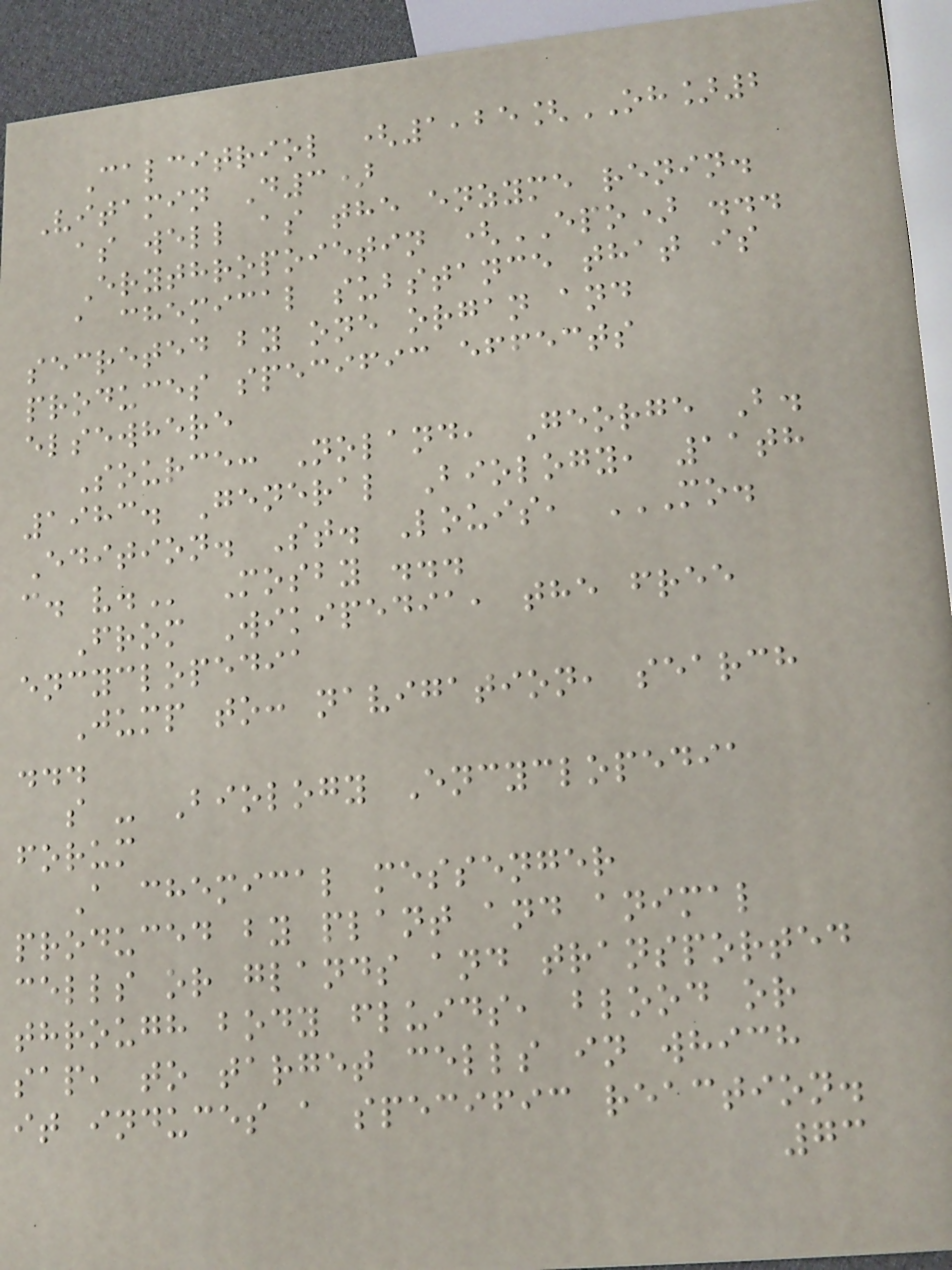Calcitriol (1,25[OH]2
Vitamin D3)
as well as the enzyme renin.
Erythropoietin (EPO) ...
a chemical substance that is
secreted by one organ and
produces specific effects
elsewhere
Source: Noland, George B.
1983. General Biology, 11th
Edition. St. Louis, MO.
C. V. Mosby ...
From Wikipedia, the free
encyclopedia
Jump to: navigation, search
...
s - Biology Encyclopedia
forum
A chemical messenger
produced by plant and animal
cells or glands and transported
through body fluids, blood or
sap, to target cells in which
it induces a specific reaction.
73
